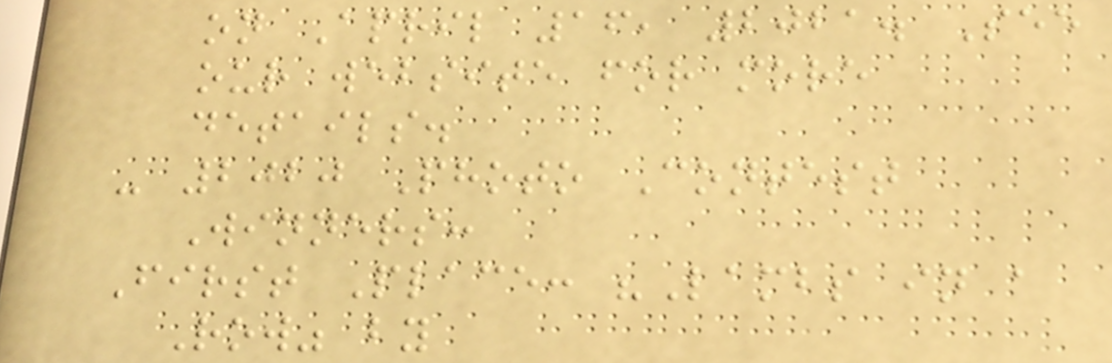on April 16, 2021. See
our website for more
details.
- 2020 Photo Contest
Winners:
First Place: "Lambs in a
Row" by
